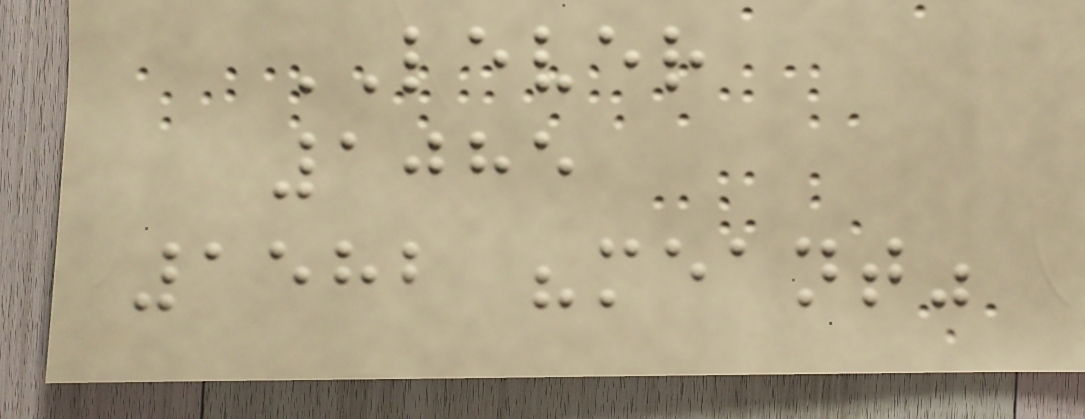LEVER
1085
1582 "meant"
